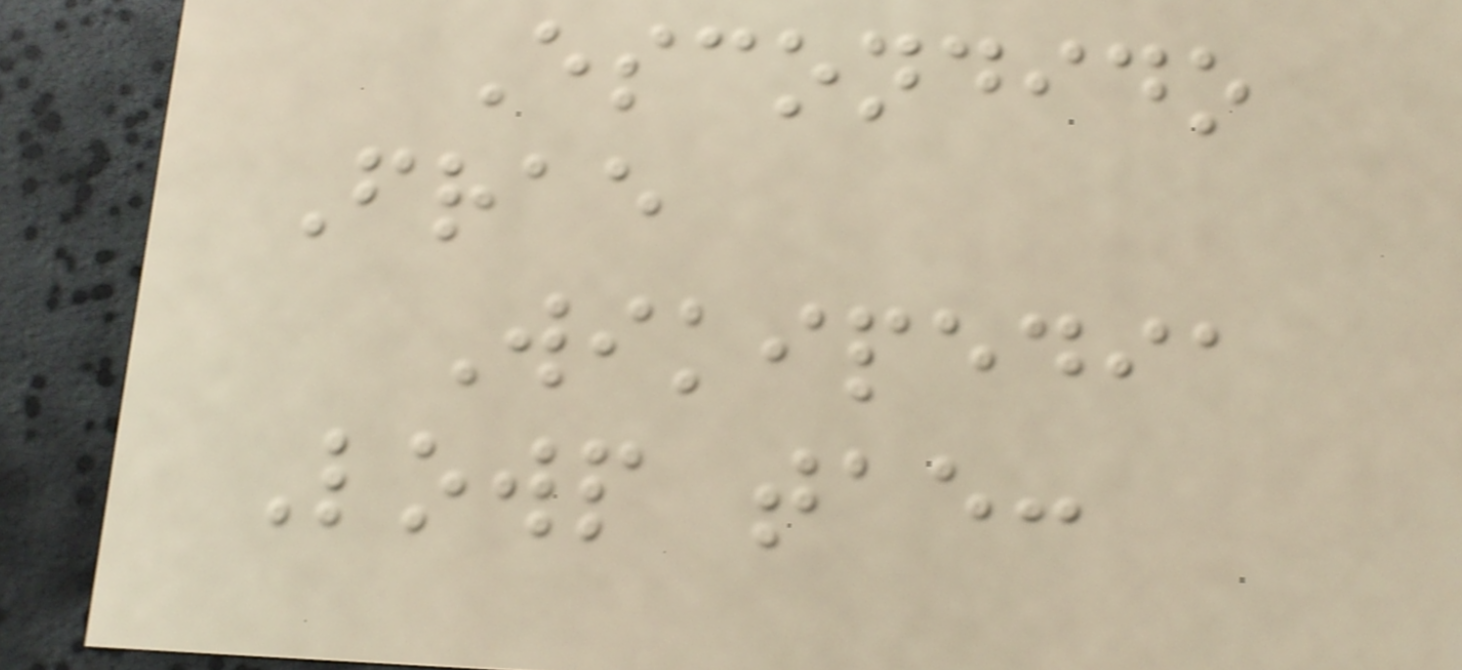Escondido
Frae
Wikipedia
Lowp tae:
